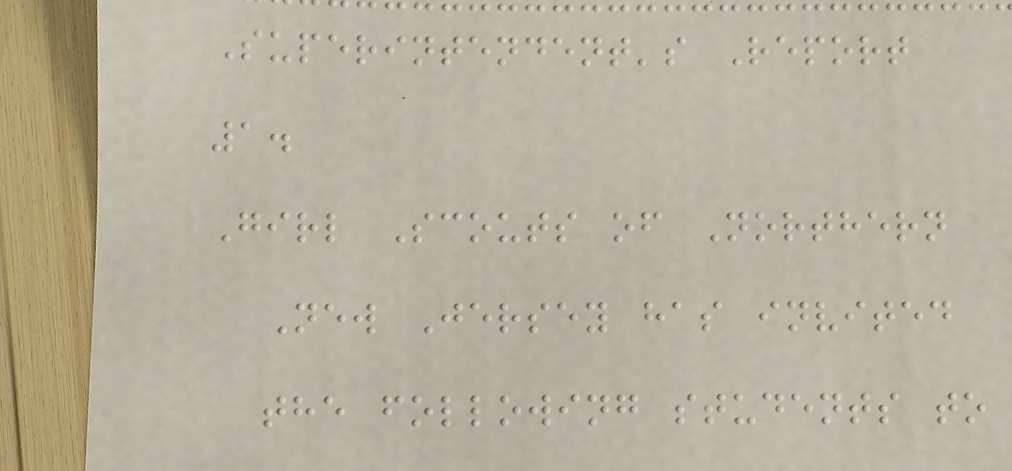Superintendent's Report
1.
Girl Scouts of Northern
New Jersey has invited
the following students to
